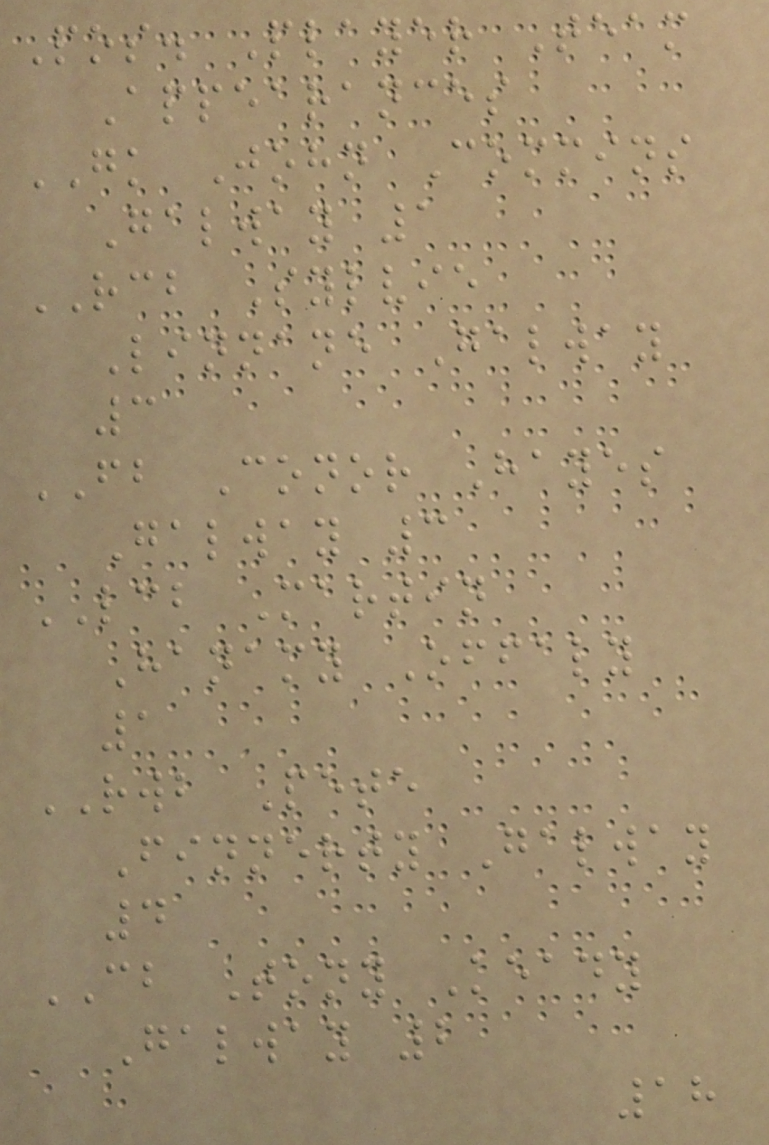Pos. Player Team
Appearances
GK John Commins
Galway 1
RCB Sylvie
Linnane Galway
3
FB Conor Hayes
Galway 3
LCB Martin
Hanamy Offaly
1
RWB Pete
Finnerty Galway
4
CB Tony Keady
Galway 2
18
